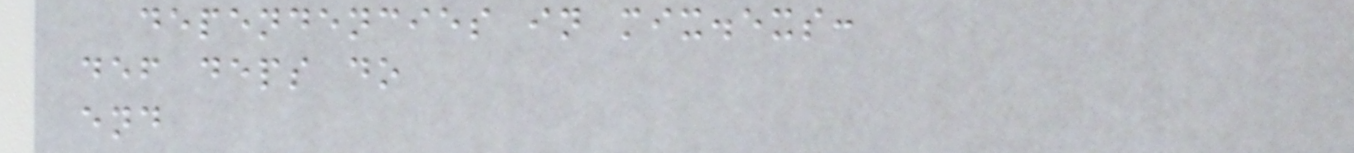dependencies in mix.exs:
def deps do
end
